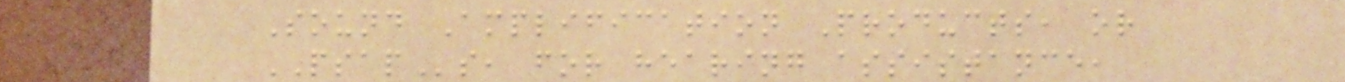Sound Amplification Products, or
PSAPs, for hearing assistance,
